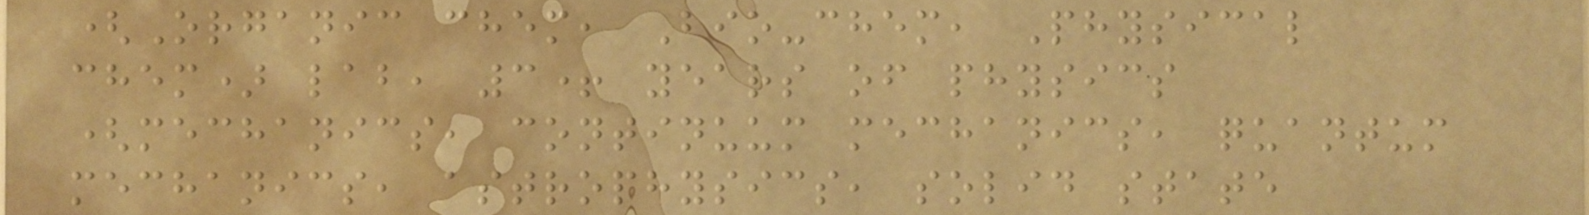(Organic chem, Bio-chem, Physical
chem) lab, 3+ years of physics
(mechanics, continuum mechanics, quantum
mechanics, astrophysics, solid state
